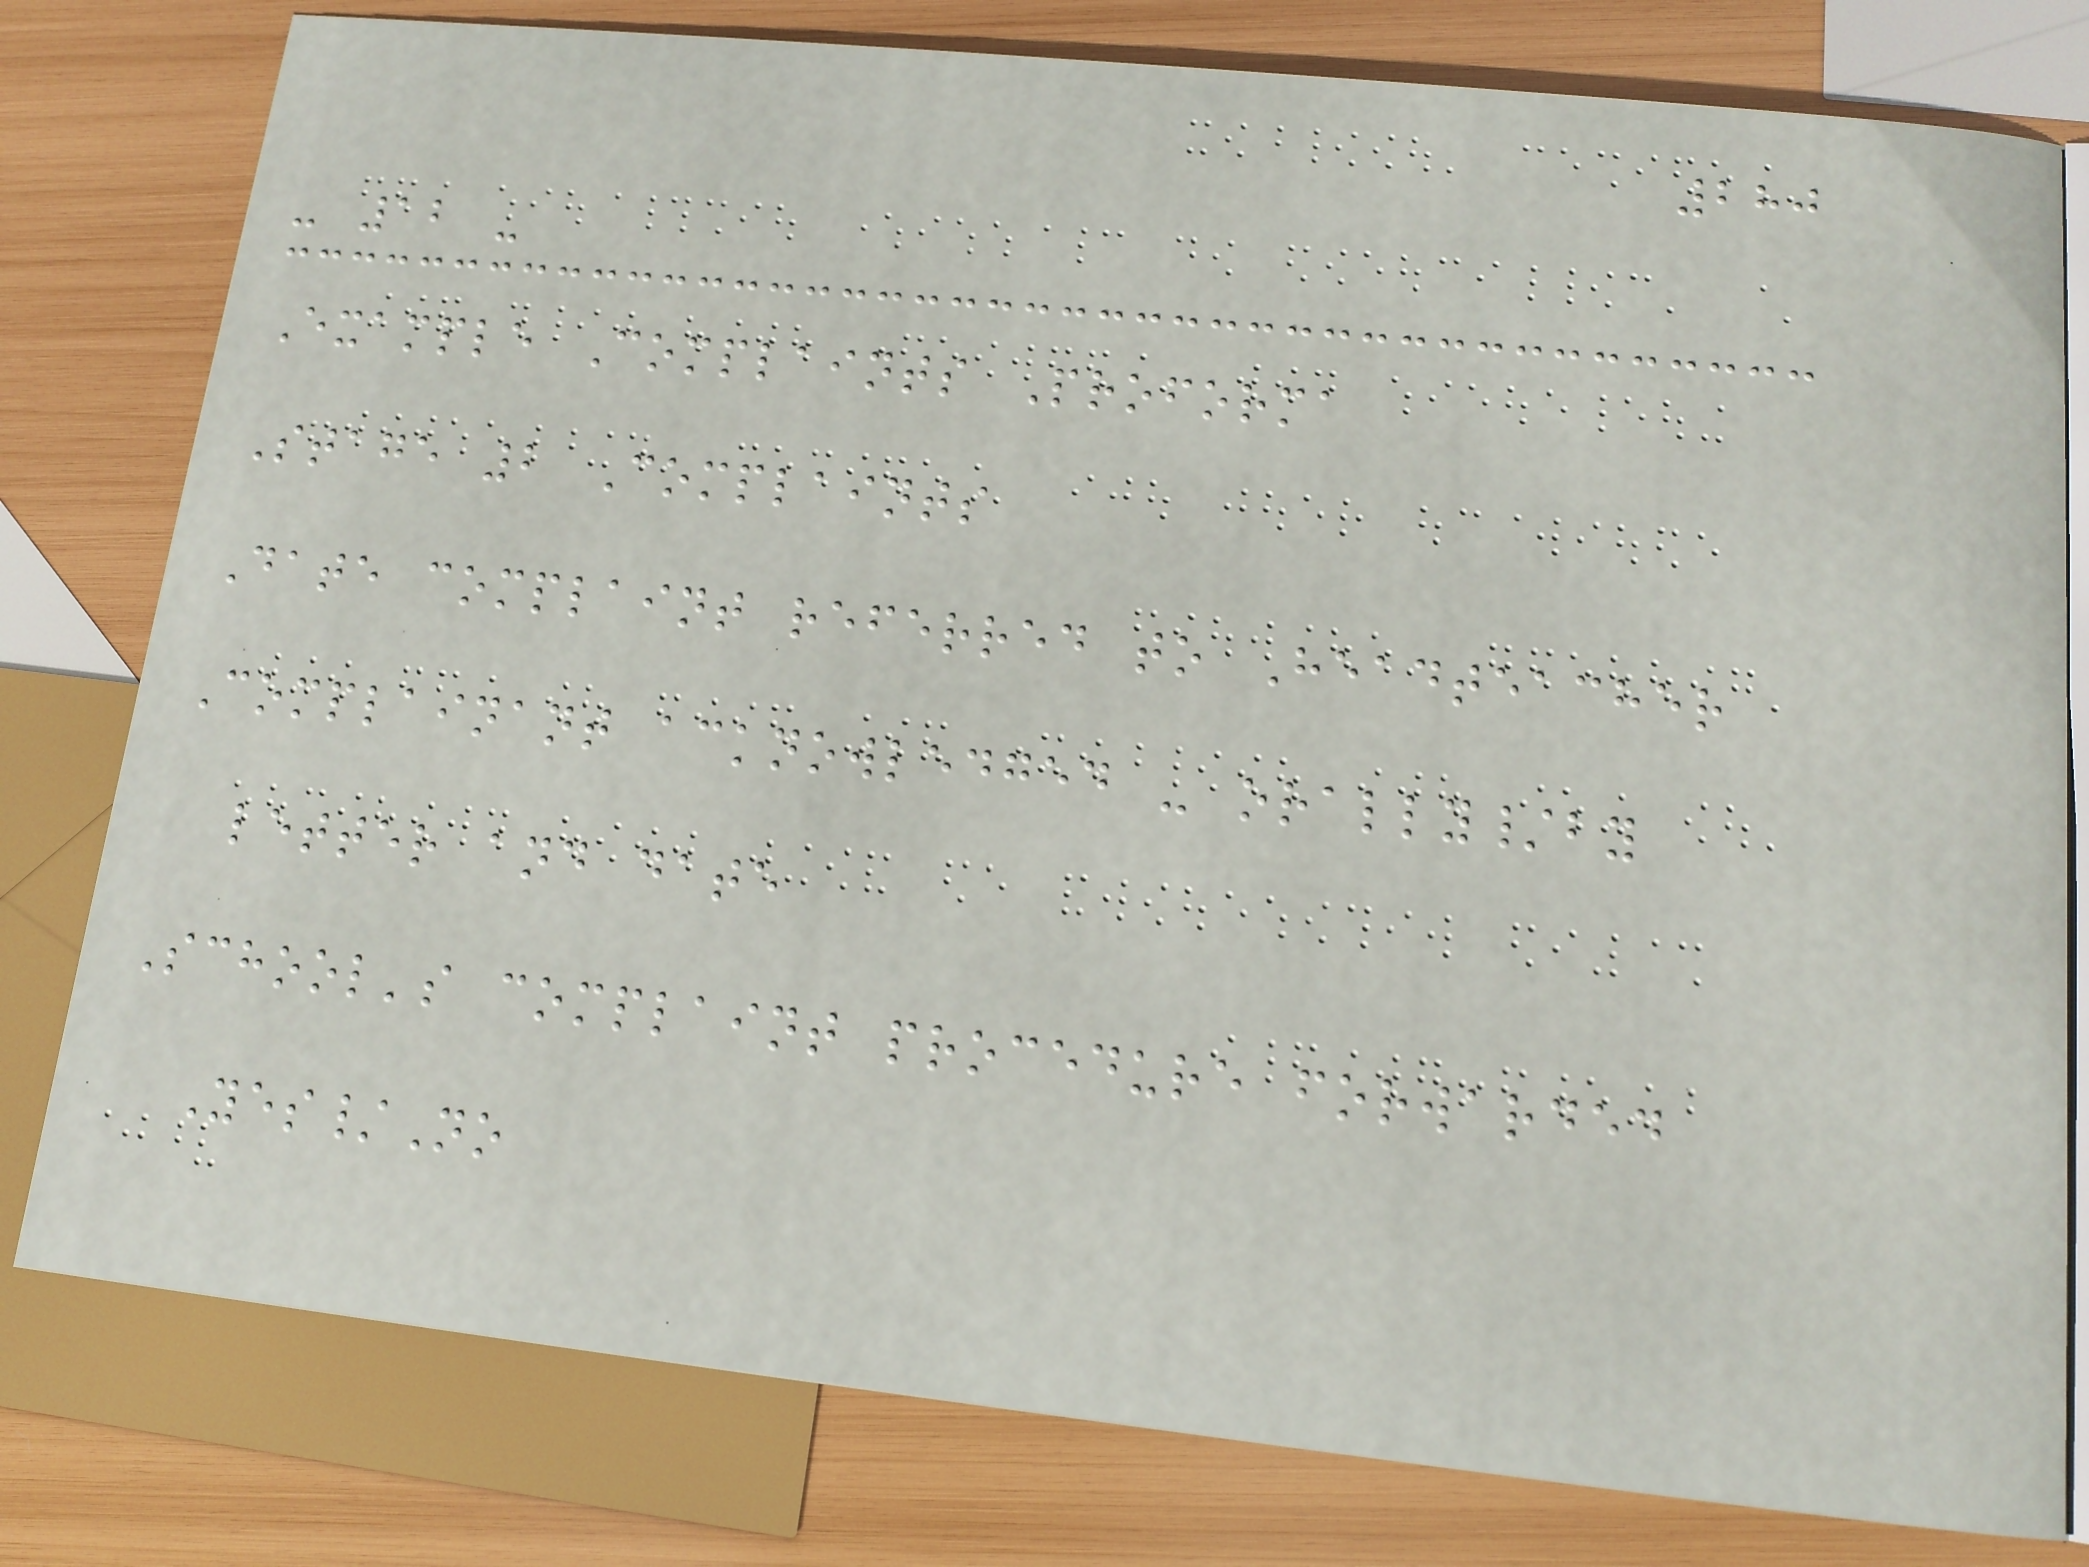280
- 12 -
Example Complaints Proforma
Stage 2 Complaints
Date complaint referred to Headteacher
Complainant acknowledged - orally/by
letter and date
School's complaint procedure forwarded
Yes/No
